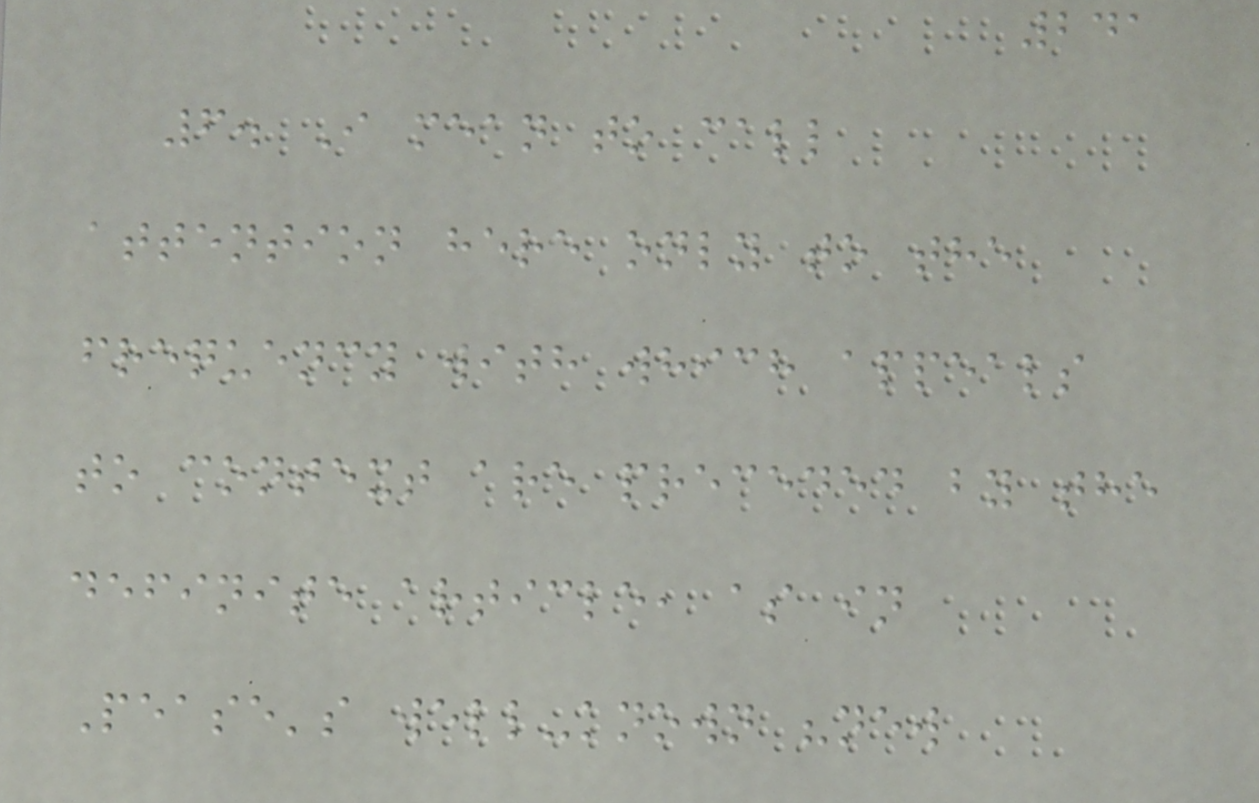241
6. I mean to call
attention here only to the
frequency with which appeals
to context are preceded by the
definite article, as in
Pease's well-known "new
